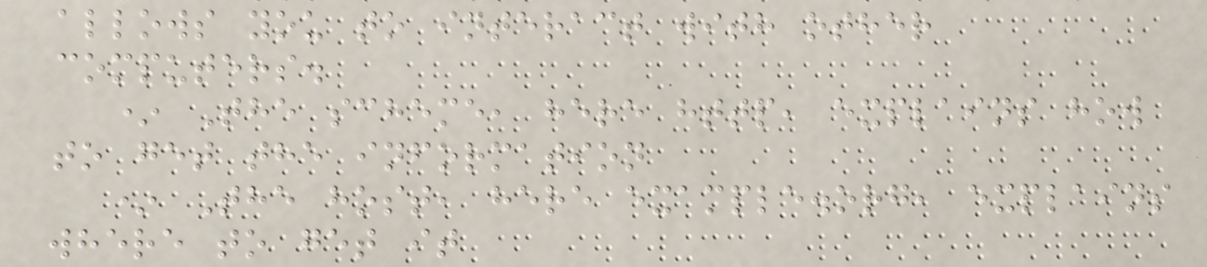allows you to interact with other
computers.
* The scheme, here http, explains how
to get the information
* The host, here example.org, explains
where to get it
